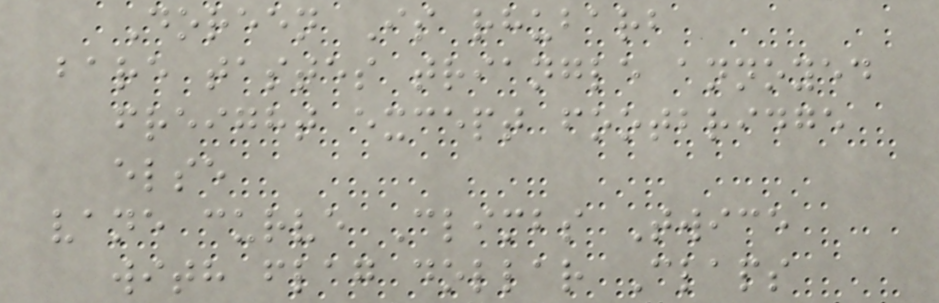Doreen Is rhubarb
bare tastes triangle annoyed
freight except footbridge
else
vane curve Climbs Twice
with flag dollar Claps
